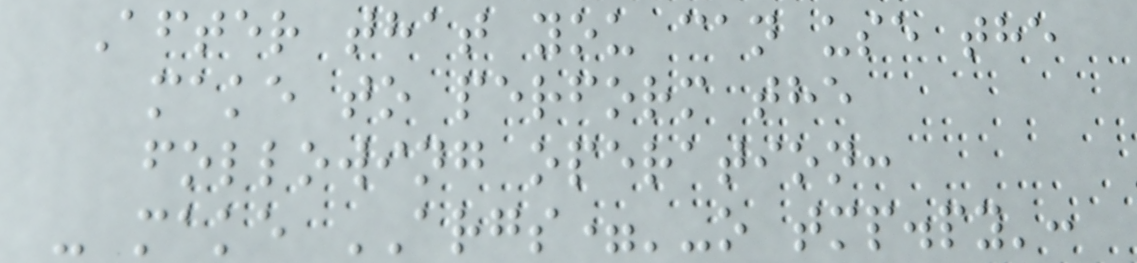After that you can use the
make to perform the
following operation:
- make ARGS='-o tmp.py':
